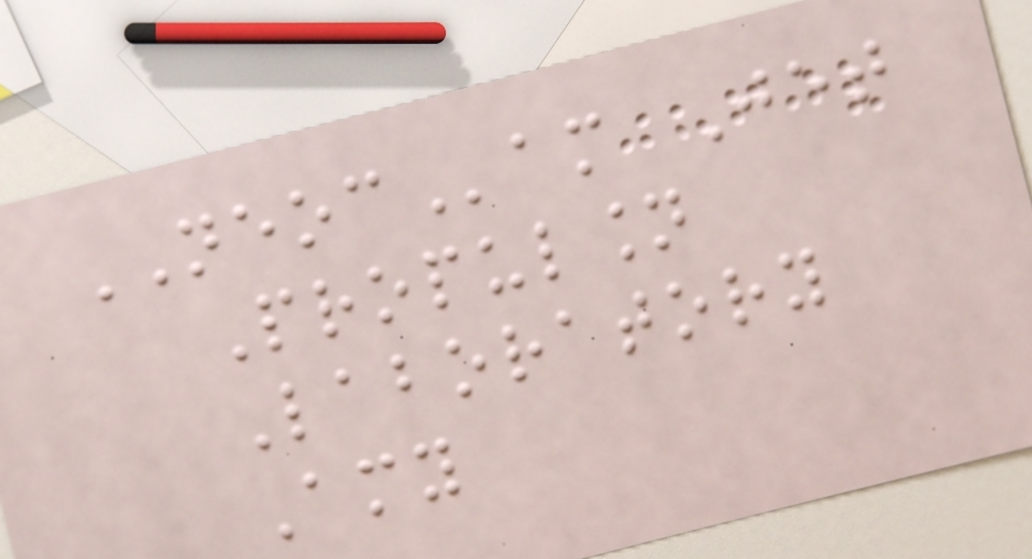NEOCam Jet
Propulsion
Laboratory
Amy
